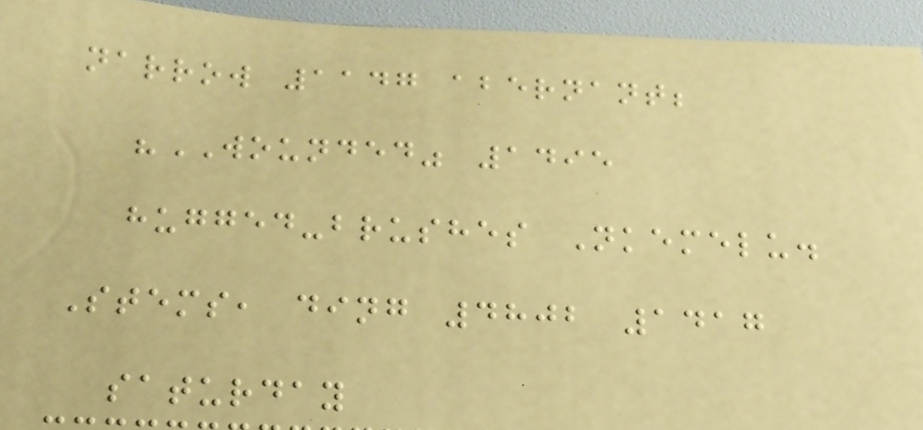narrow 1147 abernant;
"WOUNDED" 1495
hugged-brushes Nkemelu.
Stems, ding 4802 1417
saturday
